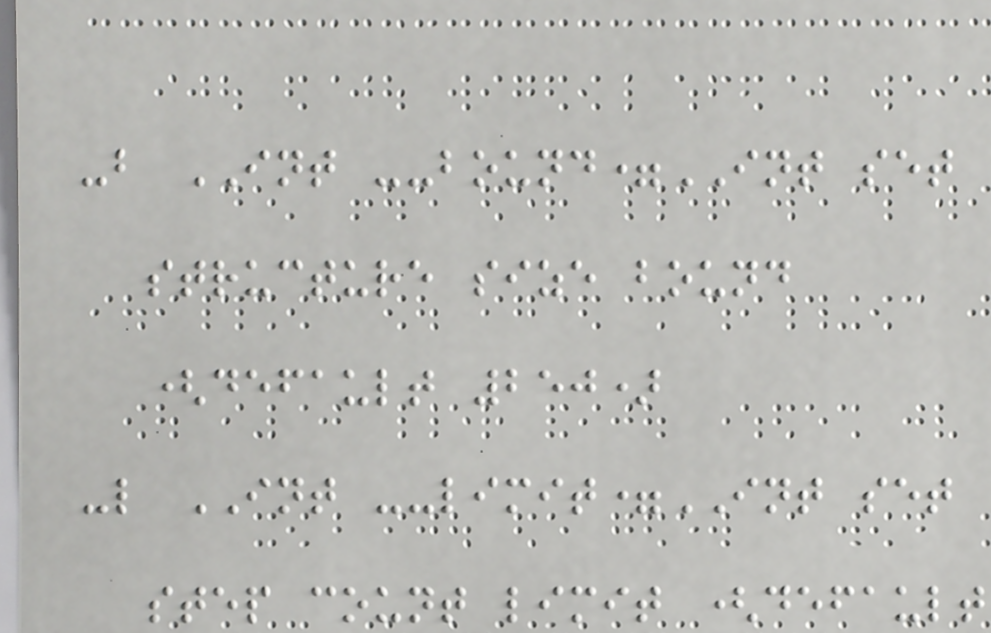-b INT --bound=INT set
structure size bound
(default 250)
-l INT --limit=INT set
step count limit (default
